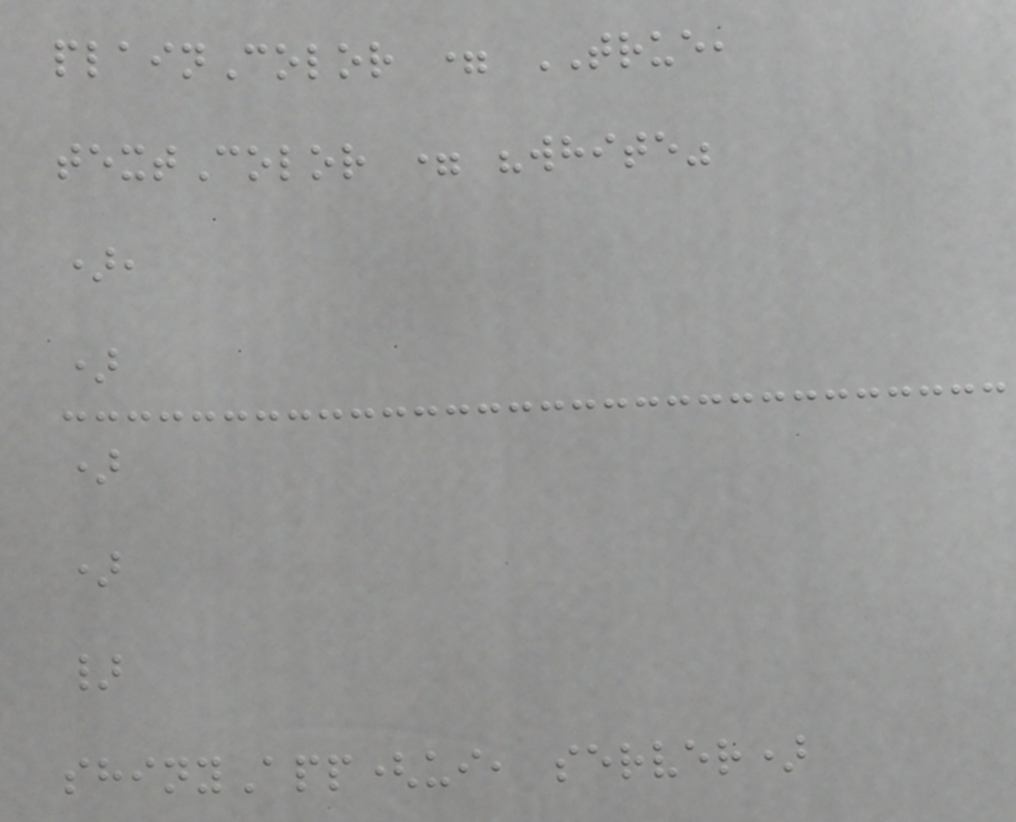plainColor = TRUE,
textColor = "white"
),
)
)
)
}
shinyApp(ui, server)
